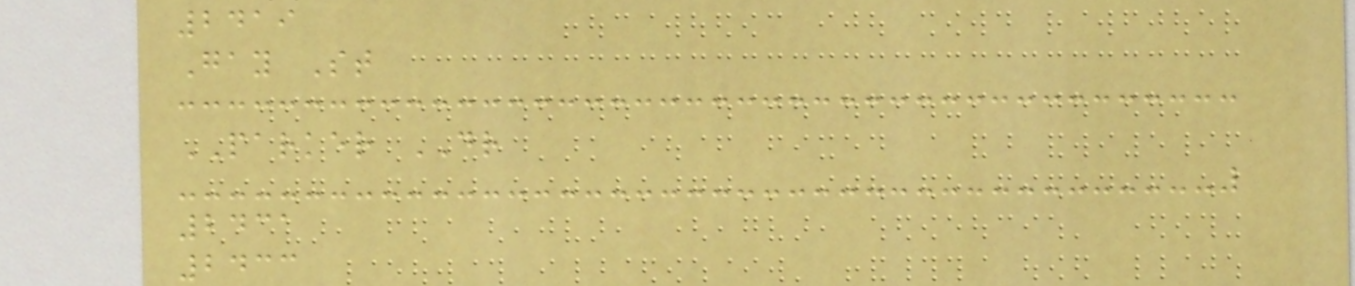2419
Gay St
PARKER DR
2431
2433
